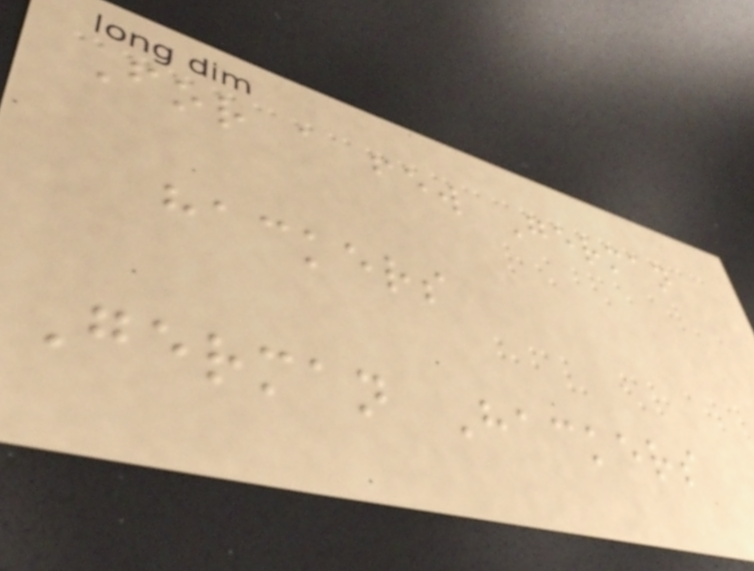For a few German
hackers
German Hackers
